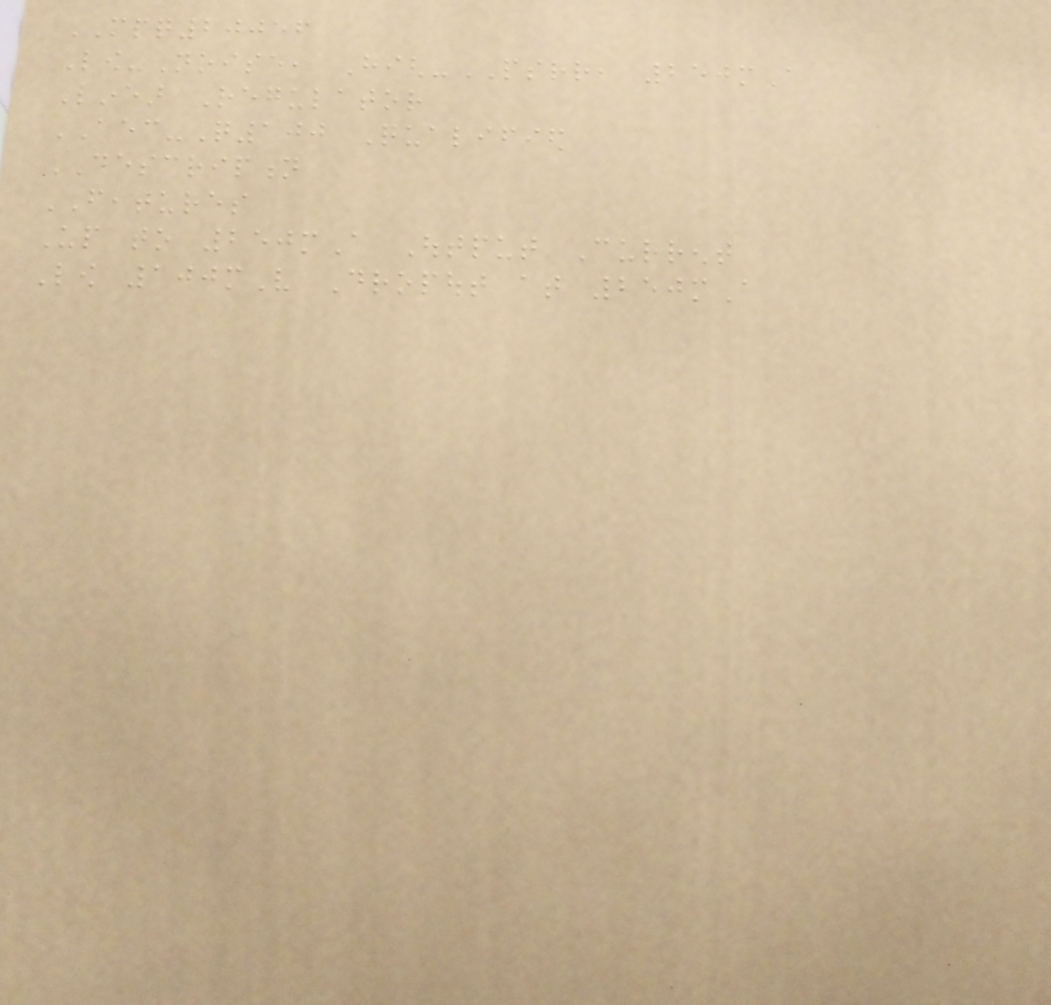MPQ20056
Low-Noise, High-PSRR, 250mA
Linear Regulator
AEC-Q100 Qualified
DESCRIPTION
FEATURES
Up to 250mA Output Current
Low 100mV Dropout at 250mA
